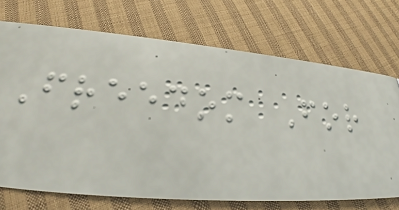Freedom For
